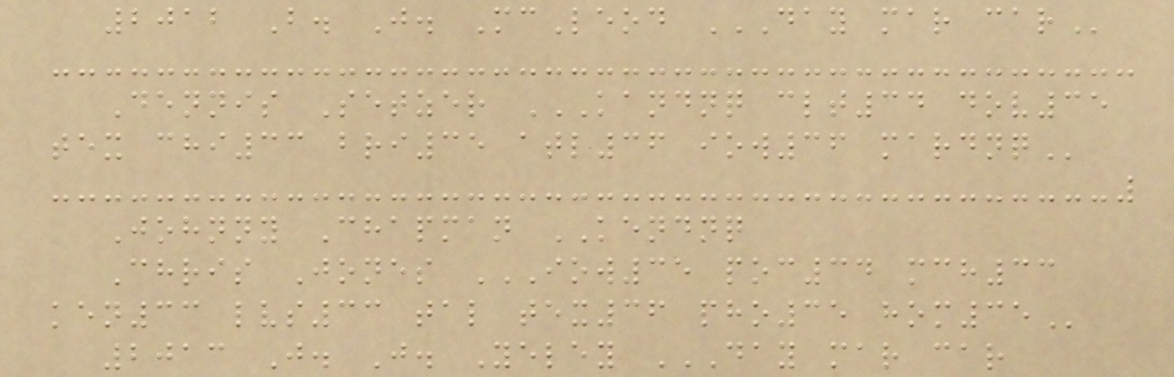2012 B. J. McLeod DAY MAR CAR
Dennis Setzer KANDNQ CLT34 DOV35
TEX CHI33 BRI35 ATL36 IOW36 MARDNQ
Johnny Chapman KENDNQ
Chris Jones IOW35 POC34 MCH33
KEN33 LVS33 TAL TEX36 PHO35 HOM35
2013 J. J. Yeley DAY MAR CAR
